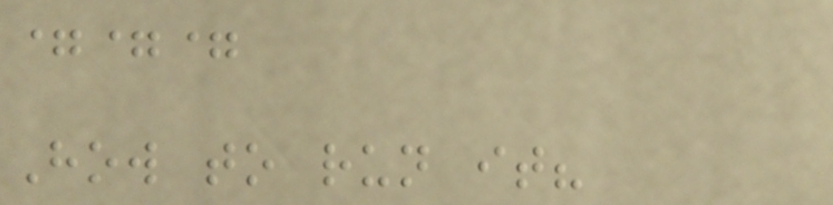===
How to run it?
